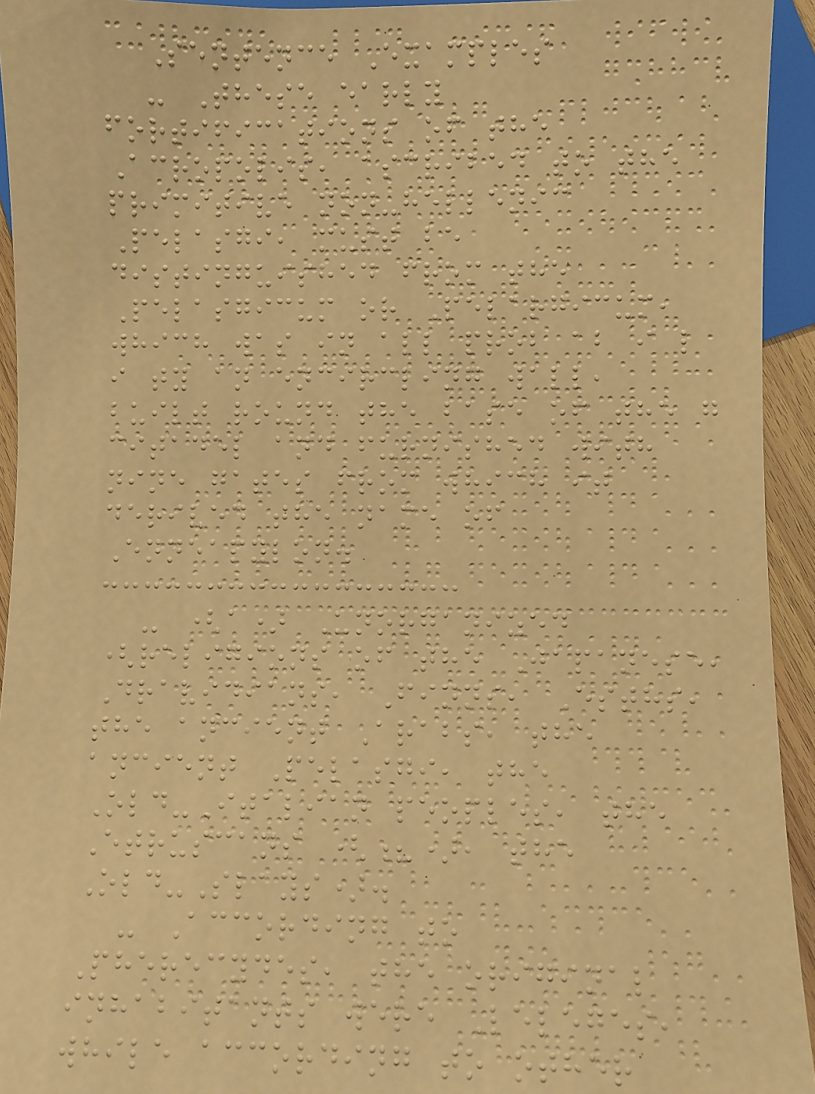Sentence Examples
- These early
fortifications of the
Acropolis, ascribed to the
primitive non-hellenic
Pelasgi, must be
distinguished from the
Pelasgicum or Pelargicum,
which was in all prob ab i l
i ty an encircling wall,
built round the base of the g
citadel and furnished with
nine gates from which it
derived the name of
Enneapylon.
- (a) Unorganized
(religions of the Japanese,
Dravidians, Finns, Esths,
the ancient Arabs, the
ancient Pelasgi, the
Old-Italian peoples, the
Etruscans (?), the
Old-Slays).
- According to
Pherecydes, the original
inhabitants were Leleges,
while according to other
